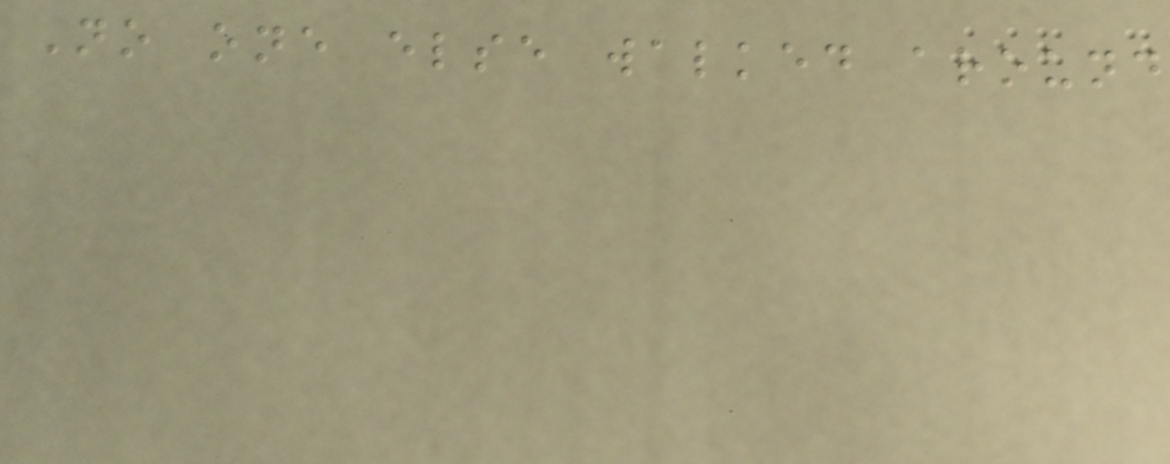No one else walked around
